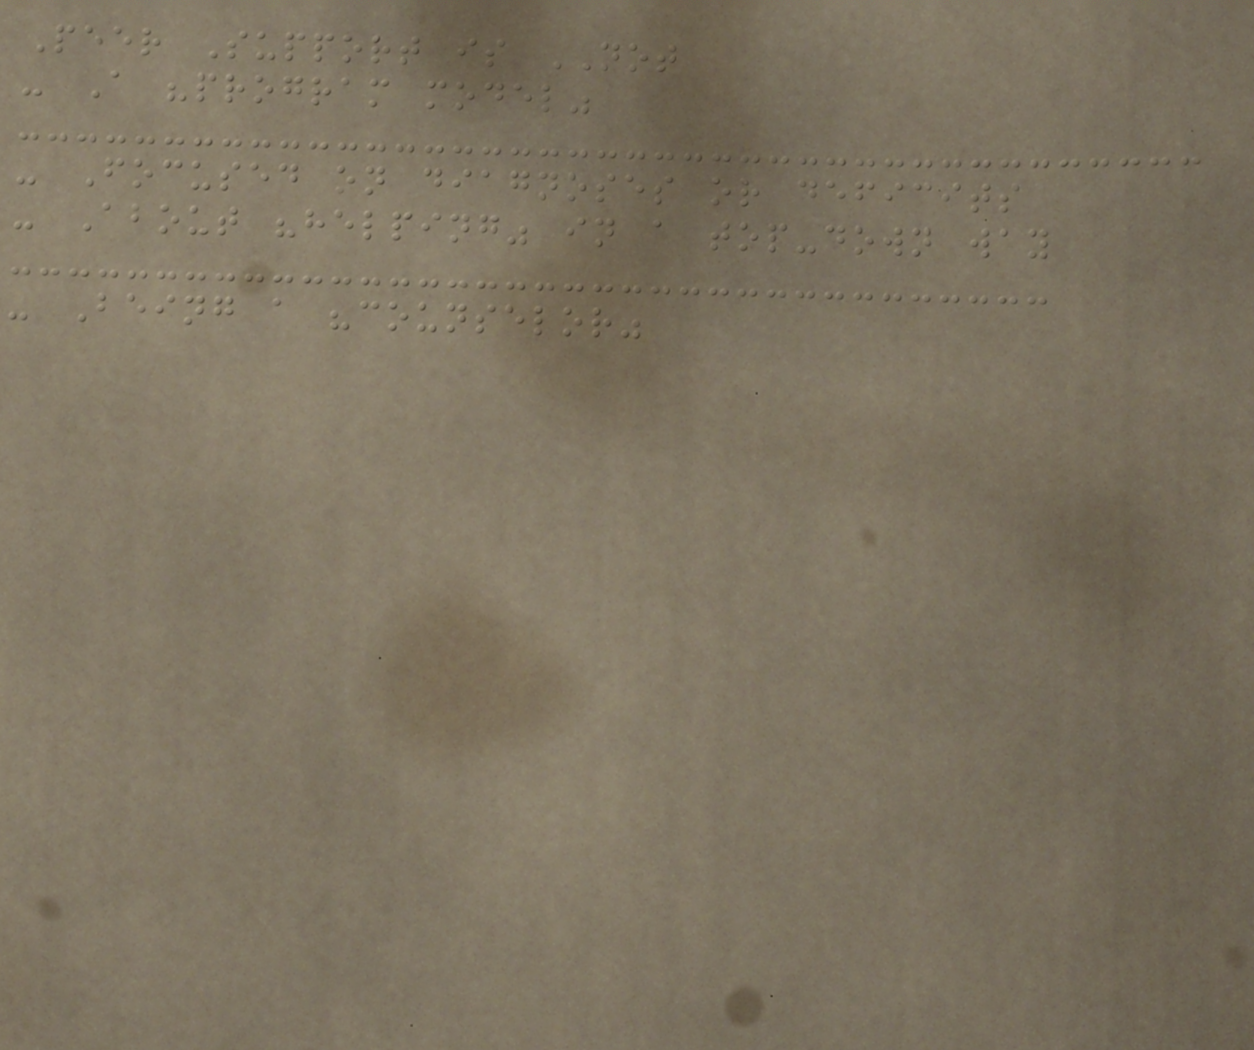Peer Support is NOT
- A "program model"
- Focused on diagnoses or deficits
- About "helping" in a top-down way
- Being a "counselor"
